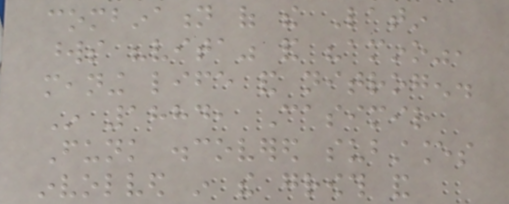combination of the Latin
words "vita" and "amino",
meaning life and nitrogen.
In 1884, Casimir
Funk discovered substances
involved in the growth and
